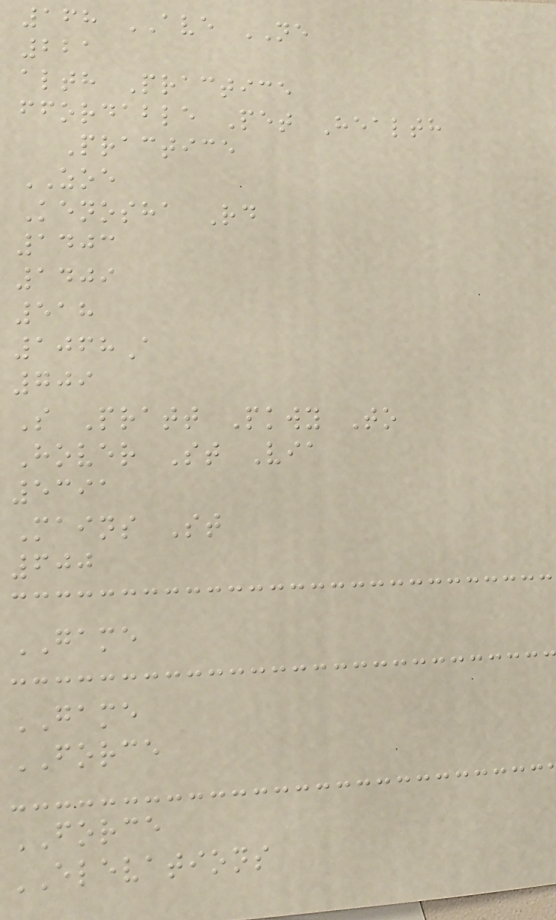168 AVE NE
221
alth Practice
ffordable Pet Health
Practice
ZOE
Kenosha Rd
1403
1409
518
1068A
709
S Pratt Pkwy To
Hover St Via
5391
Mains St
600
GAME
GAME
FORCE
FORCE
ELEVATIONS
